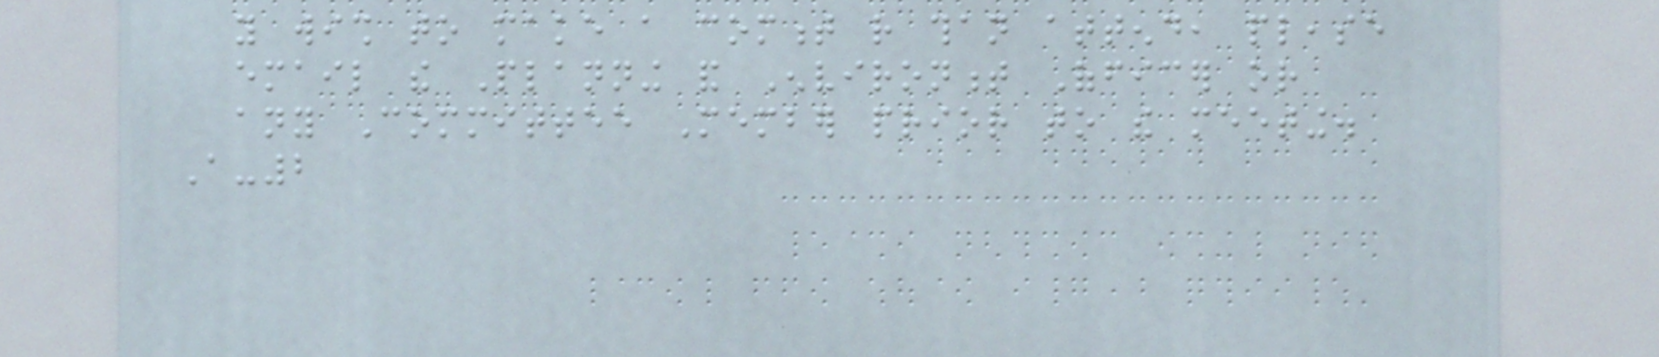you wish to make a comment rather than attend, please
email the Planning and Environment Officer or
any Committee Member prior to the meeting.
A-2
